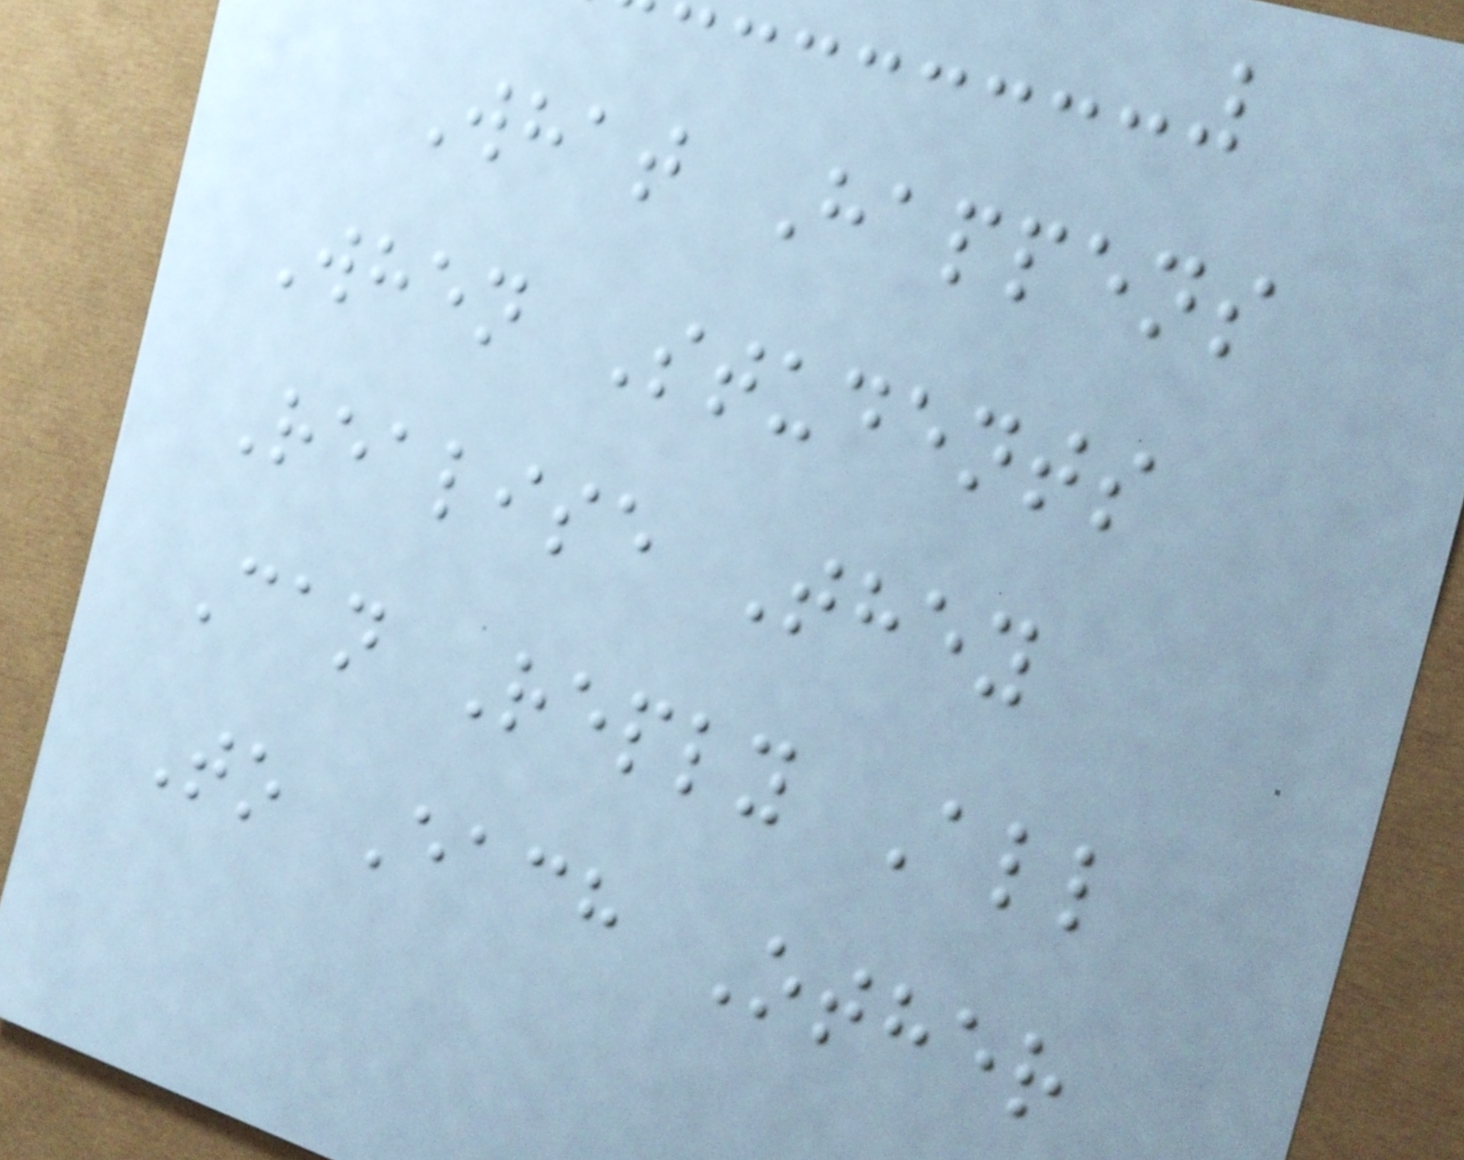What Happens
When Students
Realise They
Can Reply All
To Each Other
